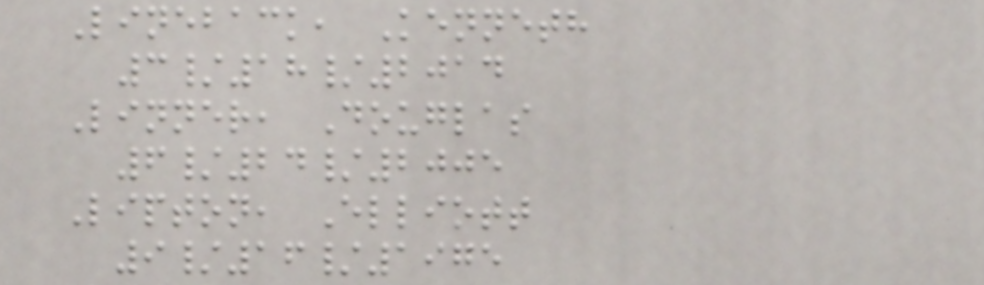Lineback, Kenneth
3/18/2014
Linner, Douglas
6/24/2005
Lipton, Elliott
9/16/1975
